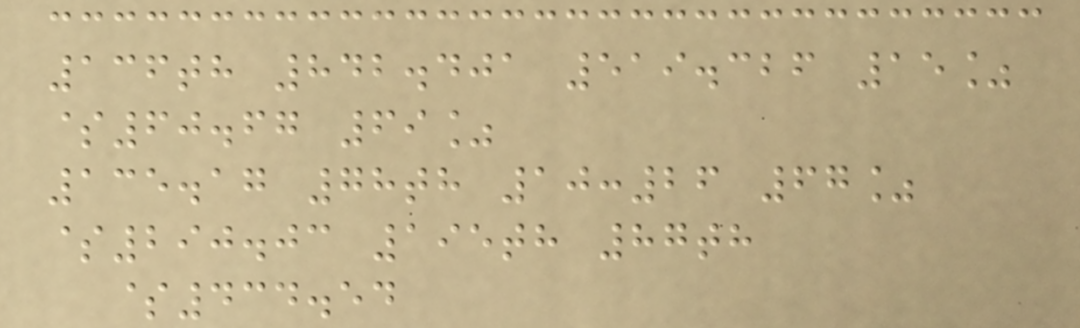136th 842.401 519.326 15%
$60.67 69%
135.17 78th 10:26 67%
$290.03 195th 87th
$434.54
